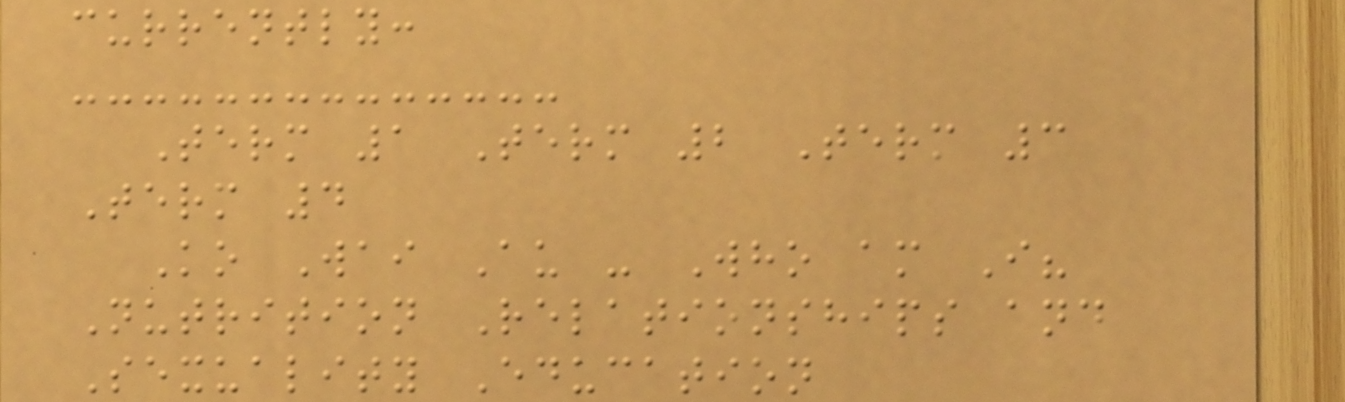currently:
Term 1 Term 2 Term 3
Term 4
Ko Wai Au - Who am I?
Nutrition Relationships and
Sexuality Education
